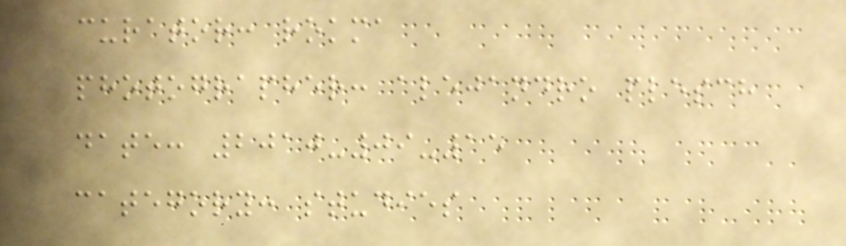curator: rokma
photographer: alejandro plesch
date: 2010-09-15
category: studies
